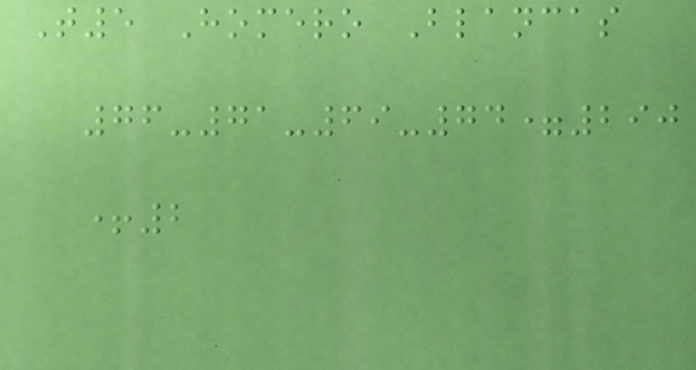T5 Homero Blancas
76-71-69-74=290
+2
